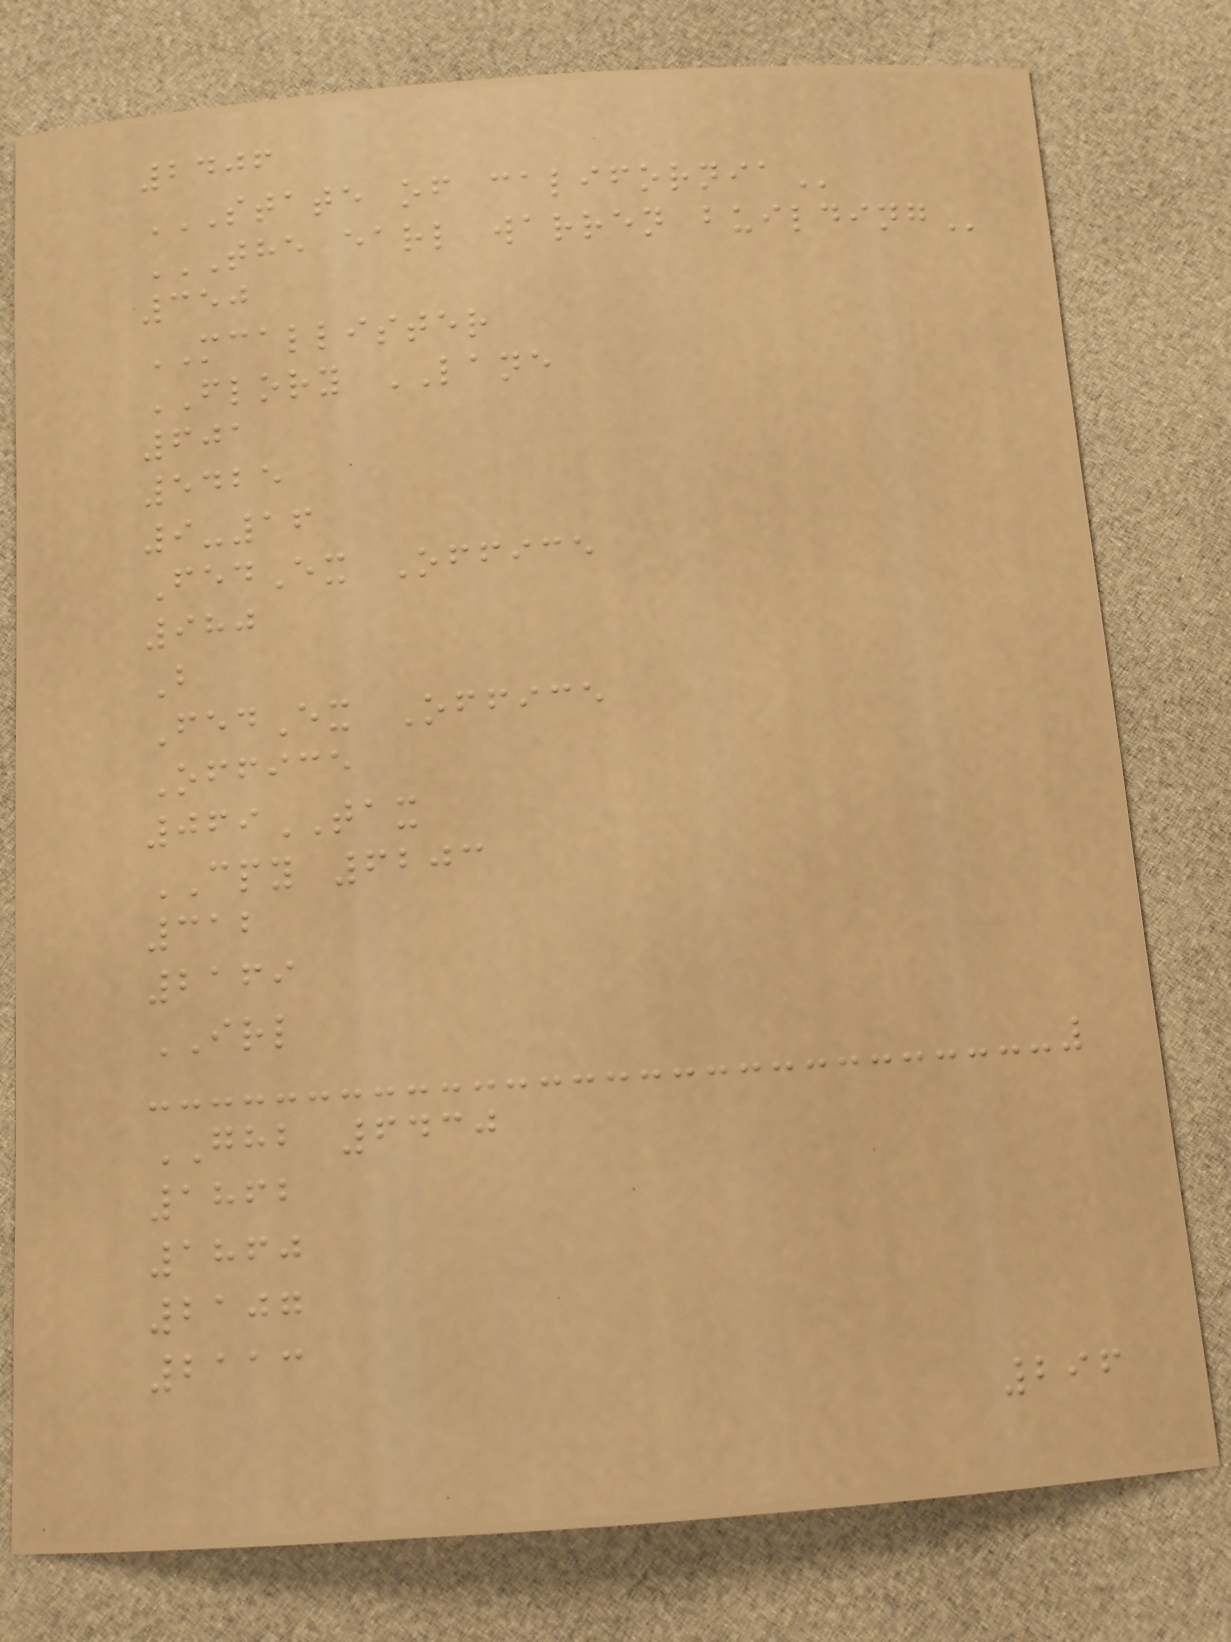2406
STATE OF CALIFORNIA
THE EARL WARREN BUILDING
350
MCALLISTER
FLORY LANE
601
5425
9-16
FedEx Office
980
B
FedEx Office
Office
069TAX
CPY 6203
312
2169
IRL
GHB 6430
1862
1860
2107
2113
296
